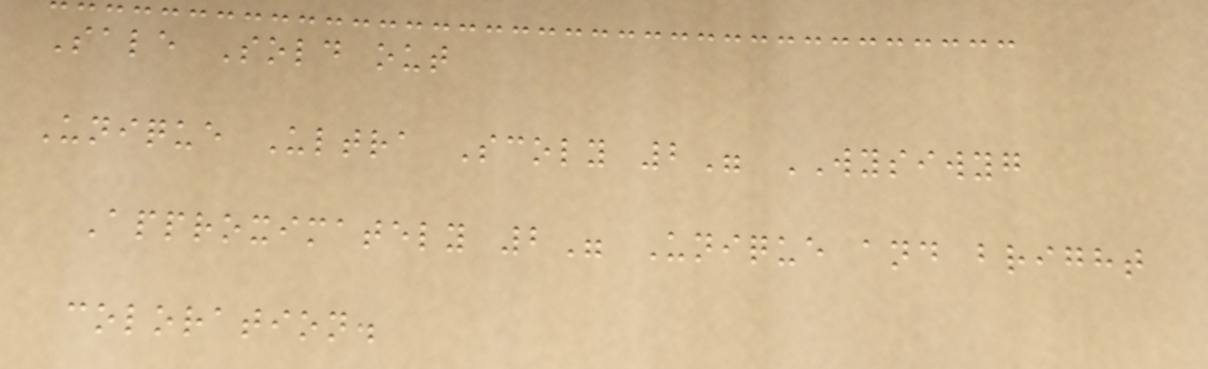Sale Sold out
Unique Ultra Scoly 2" WYSIWYG
Approximately 2" Unique and bright
coloration.
